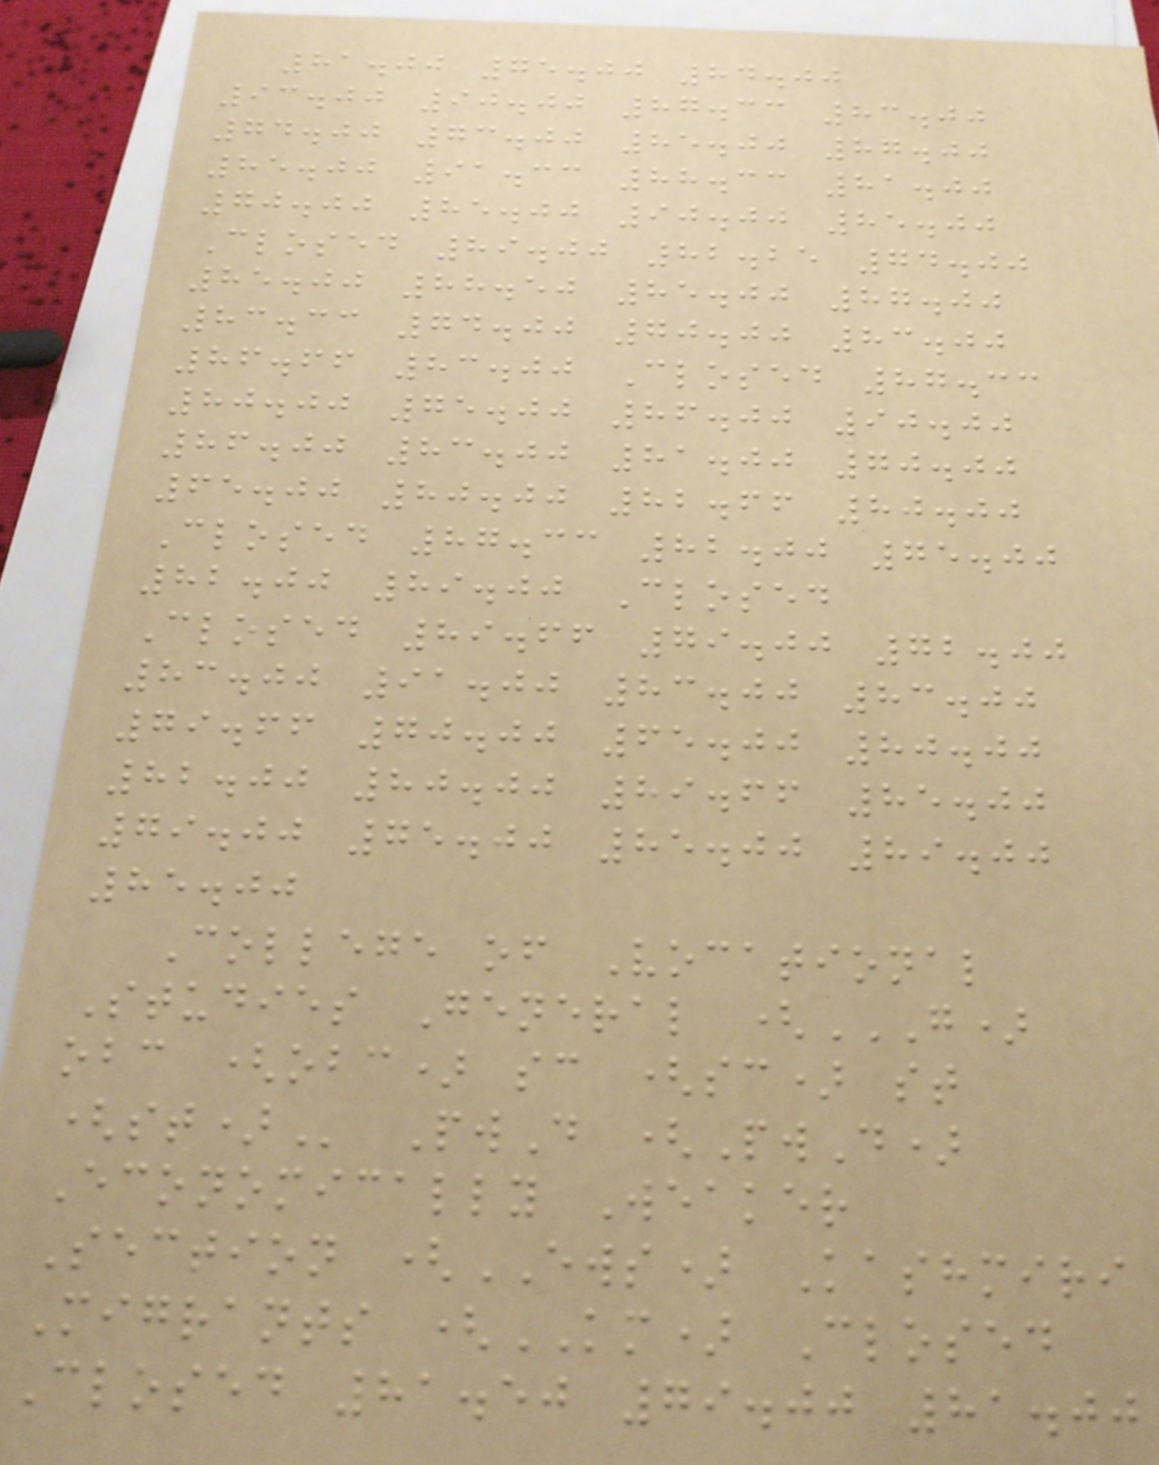81.00 75.00 84.00
93.00 90.00 87.33 83.00
74.00 73.00 85.00 87.00
85.00 91.33 88.33 81.00
70.00 85.00 90.00 85.00
Closed 89.00 82.25 74.00
85.00 88.50 85.00 87.00
83.33 74.00 70.00 83.00
86.66 83.00 Closed 87.33
80.00 75.00 86.00 90.00
86.00 83.00 81.00 70.00
65.00 80.00 82.66 80.00
Closed 87.33 82.00 75.00
82.00 89.00 Closed
Closed 89.66 79.00 72.00
83.00 91.00 83.00 83.00
79.66 70.00 65.00 80.00
82.00 80.00 89.66 85.00
79.00 75.00 85.00 89.00
85.00
College of Vocational
Studies General (G)
OBC (OBC) SC (SC) ST
(ST) PwD (PwD)
Economically Weaker
Section (EWS) Kashmiri
Migrants (KM) Closed
Closed 81.50 79.00 81.00
